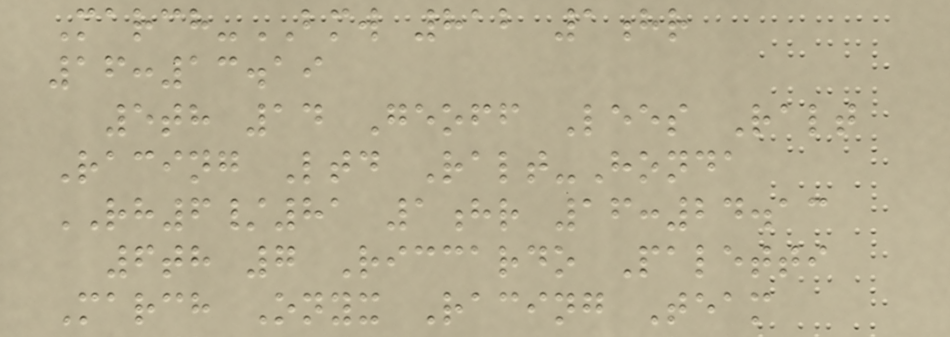March-BMW 812 1hr
16:13.19
5th 14 Geoff Lees Ralt
Racing Ltd Ralt-Honda
RH6/81 1hr 16:24.13
6th 7 Riccardo Paletti
March Onyx Racing Team
